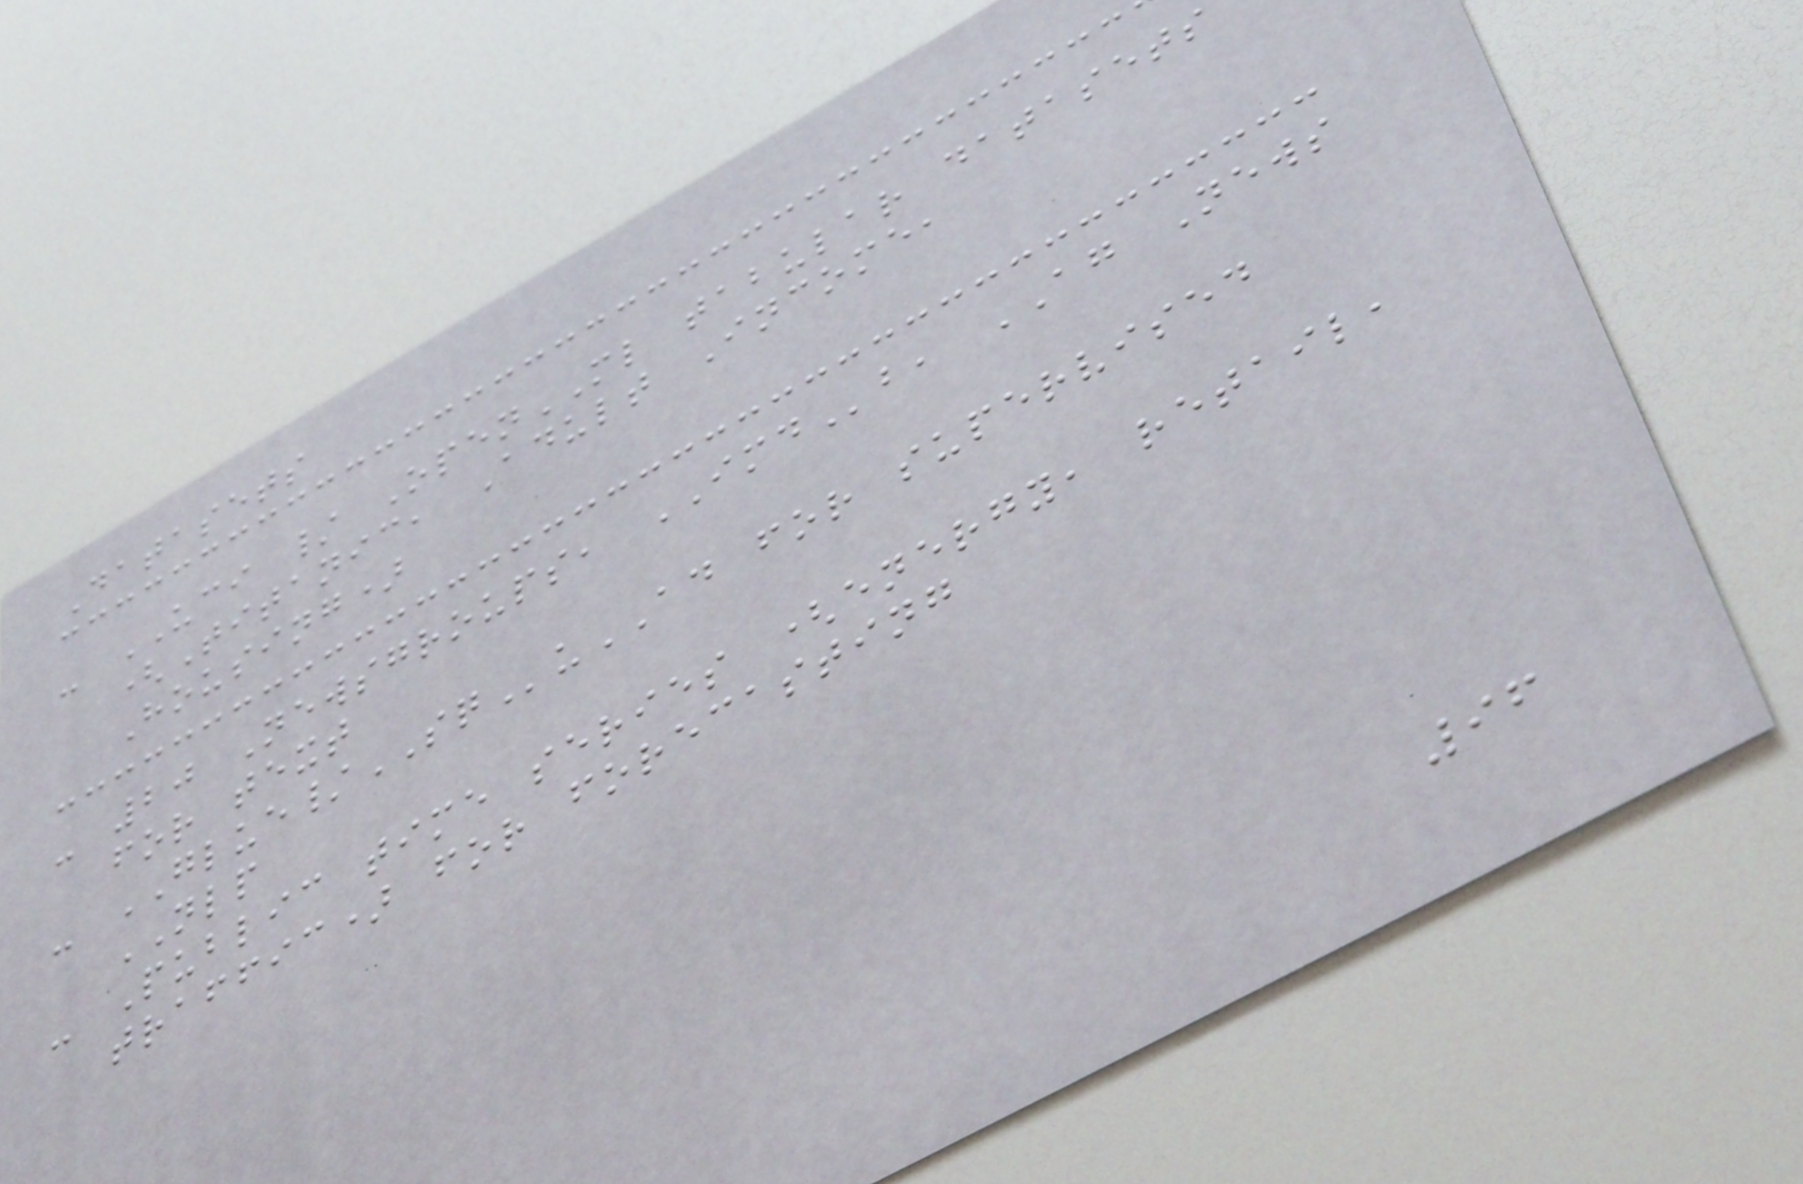Datasets
- UCI / OpenML tabular datasets
(Titanic, Adult Income,
Housing)
- 20 Newsgroups, IMDb, AG News
for text
- GLUE/SQuAD for supervised
NLP
- Public time series (energy, retail,
traffic) for forecasting
96
